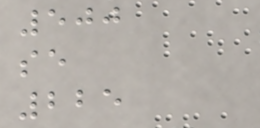500
se
225
